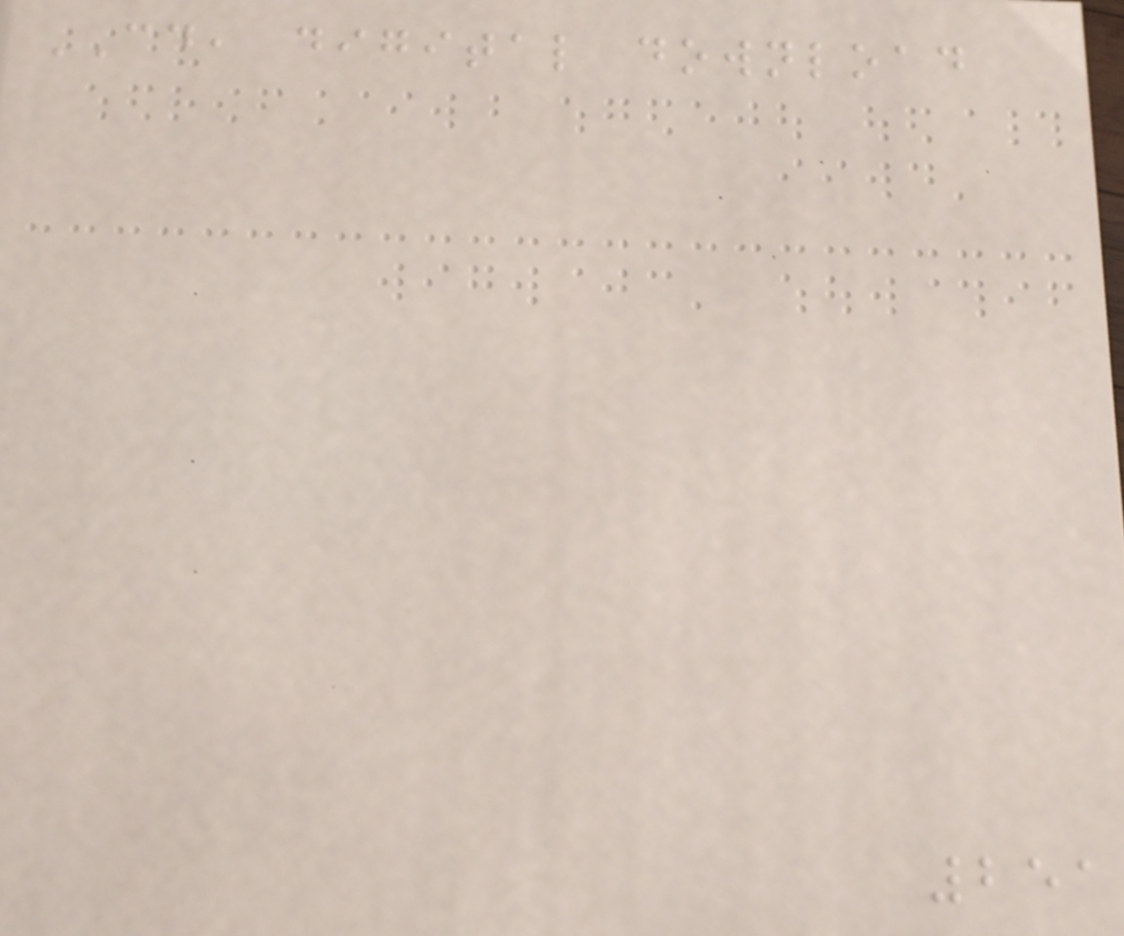CD, digital download
251
